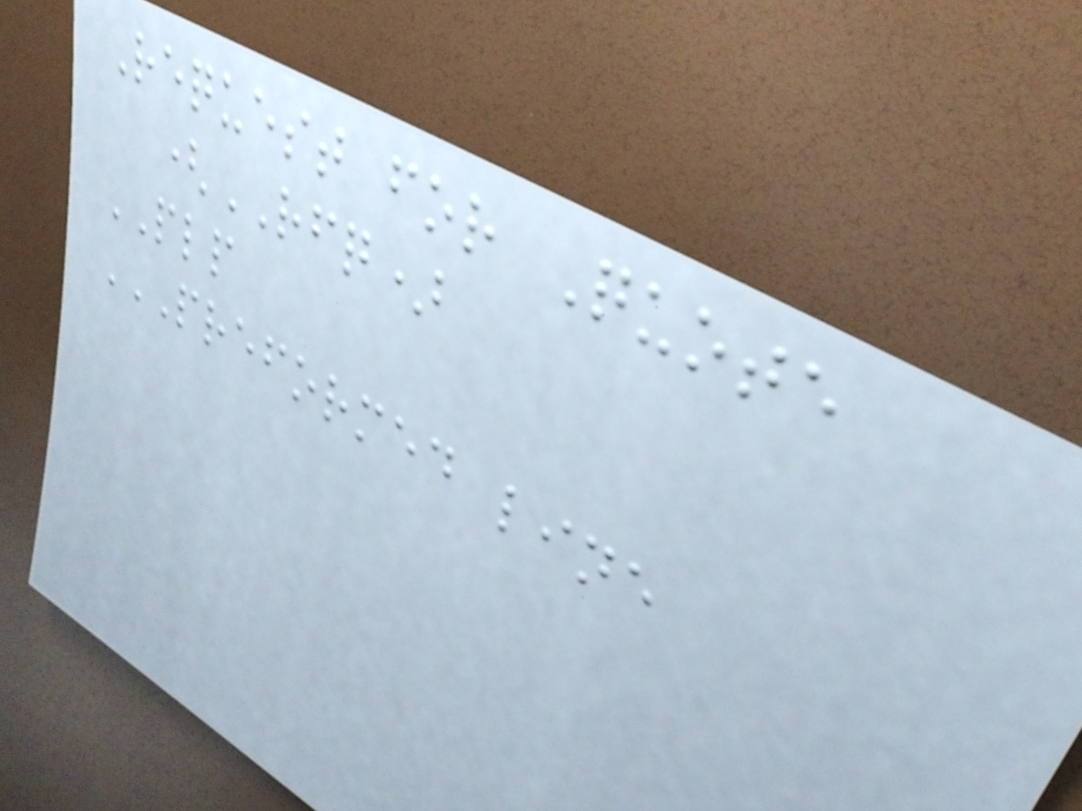Request for Quote
(RFQ)
PLP
PREFORMED LINE
